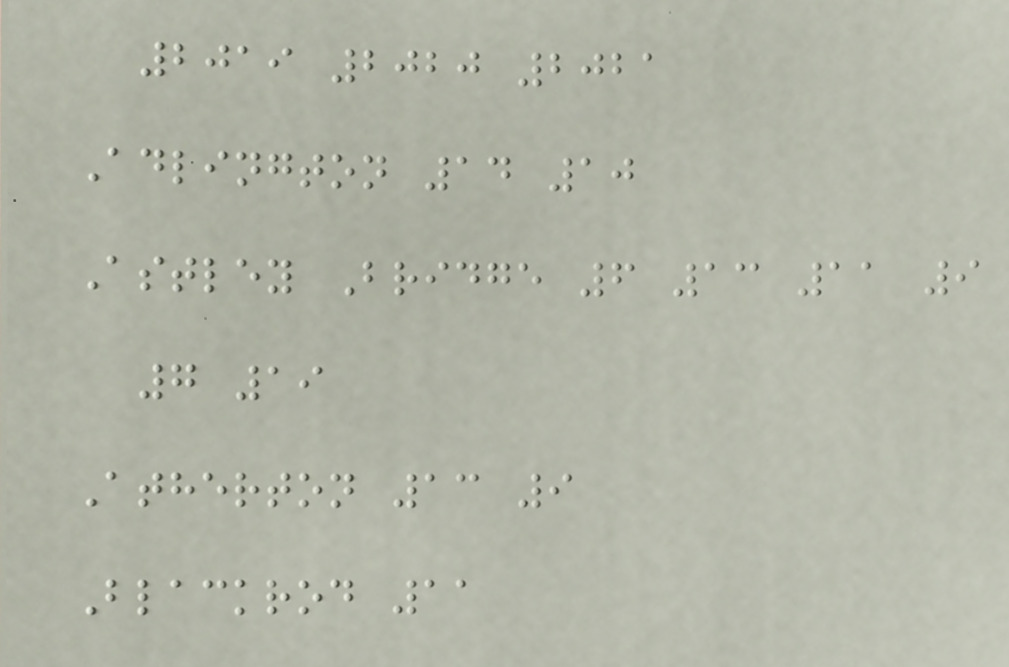2019 2020 2021
Adlington 14 10
Astley Bridge 6 13 11 9
7 19
Atherton 13 9
Blackrod 11
